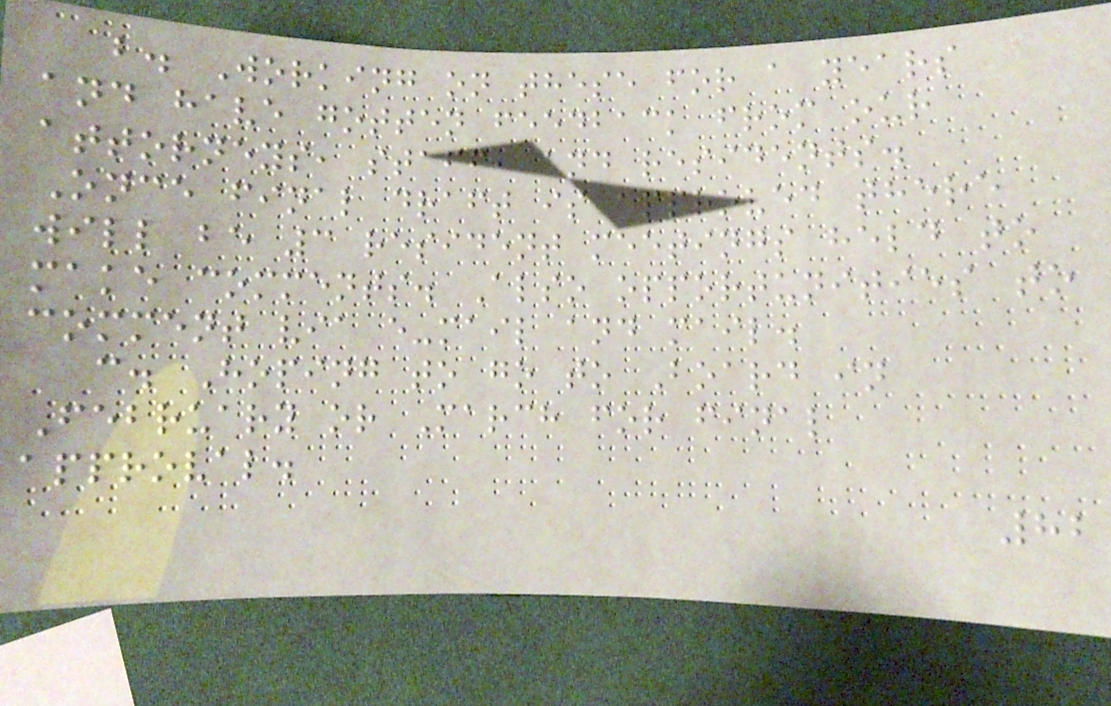b. Working on these for a years
and have gotten feedback from our
attorneys, staff, and residents.
Once final draft is approved there
will be 3 resident meetings held to
make comments. Also opportunities to
comment via e-mail and mail.
c. Hoping to go to Board in
February or March for final
approval.
82
